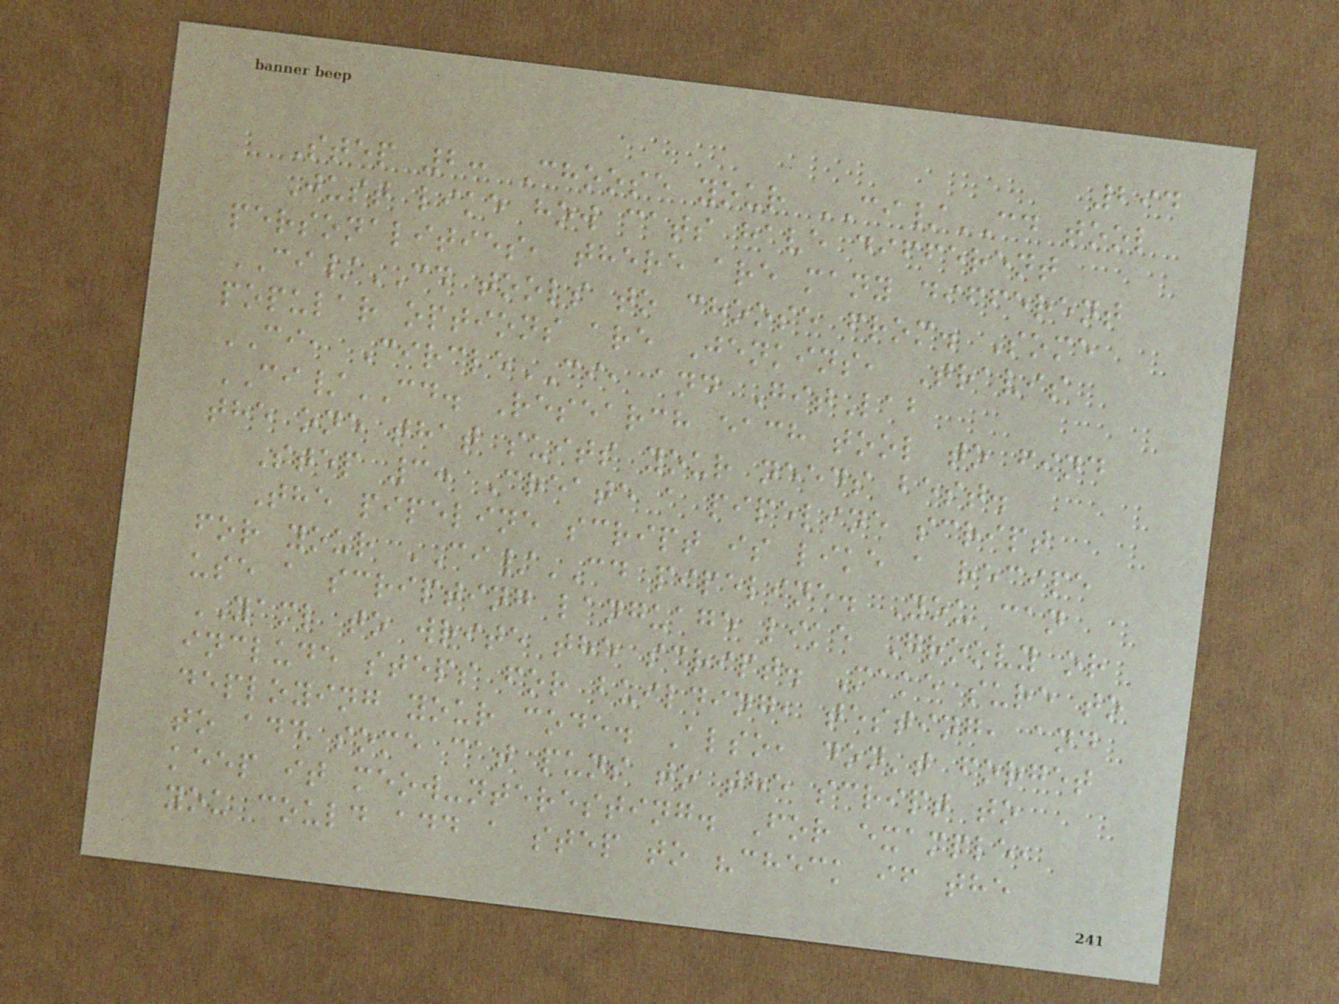294
Step 2: Choose your CI/CD tool
Just like how cats have different
personalities, there are many different
CI/CD tools to choose from. Some
popular options are Jenkins, Travis
CI, CircleCI, and GitLab
CI/CD. Research each tool to find
the one that suits your needs best.
Step 3: Create a pipeline script
The pipeline script is like a recipe
for your CI/CD pipeline. You can
use a scripting language like Groovy or
YAML to write the script. Make sure to
include steps for building, testing, and
deploying your code. Also, don't forget
to add some cat puns to the script to
keep it meow-nteresting. For example,
you could add a step to "check if the
